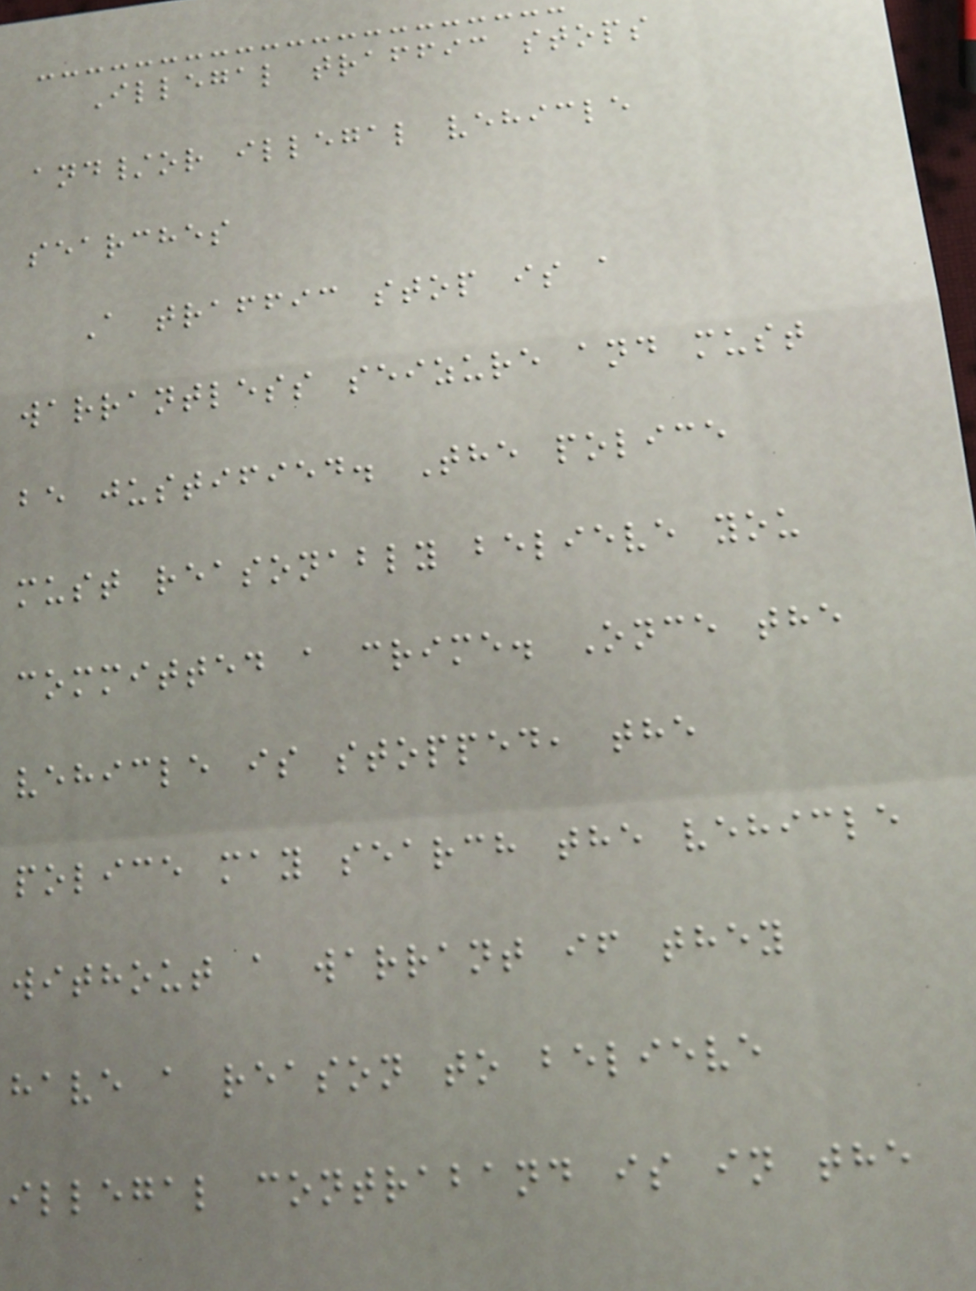Illegal traffic stops
and/or illegal vehicle
searches
A traffic stop is a
warrantless seizure and must
be justified. The police
must reasonably believe you
committed a crime. Once the
vehicle is stopped, the
police may search the vehicle
without a warrant if they
have a reason to believe
illegal contraband is in the
